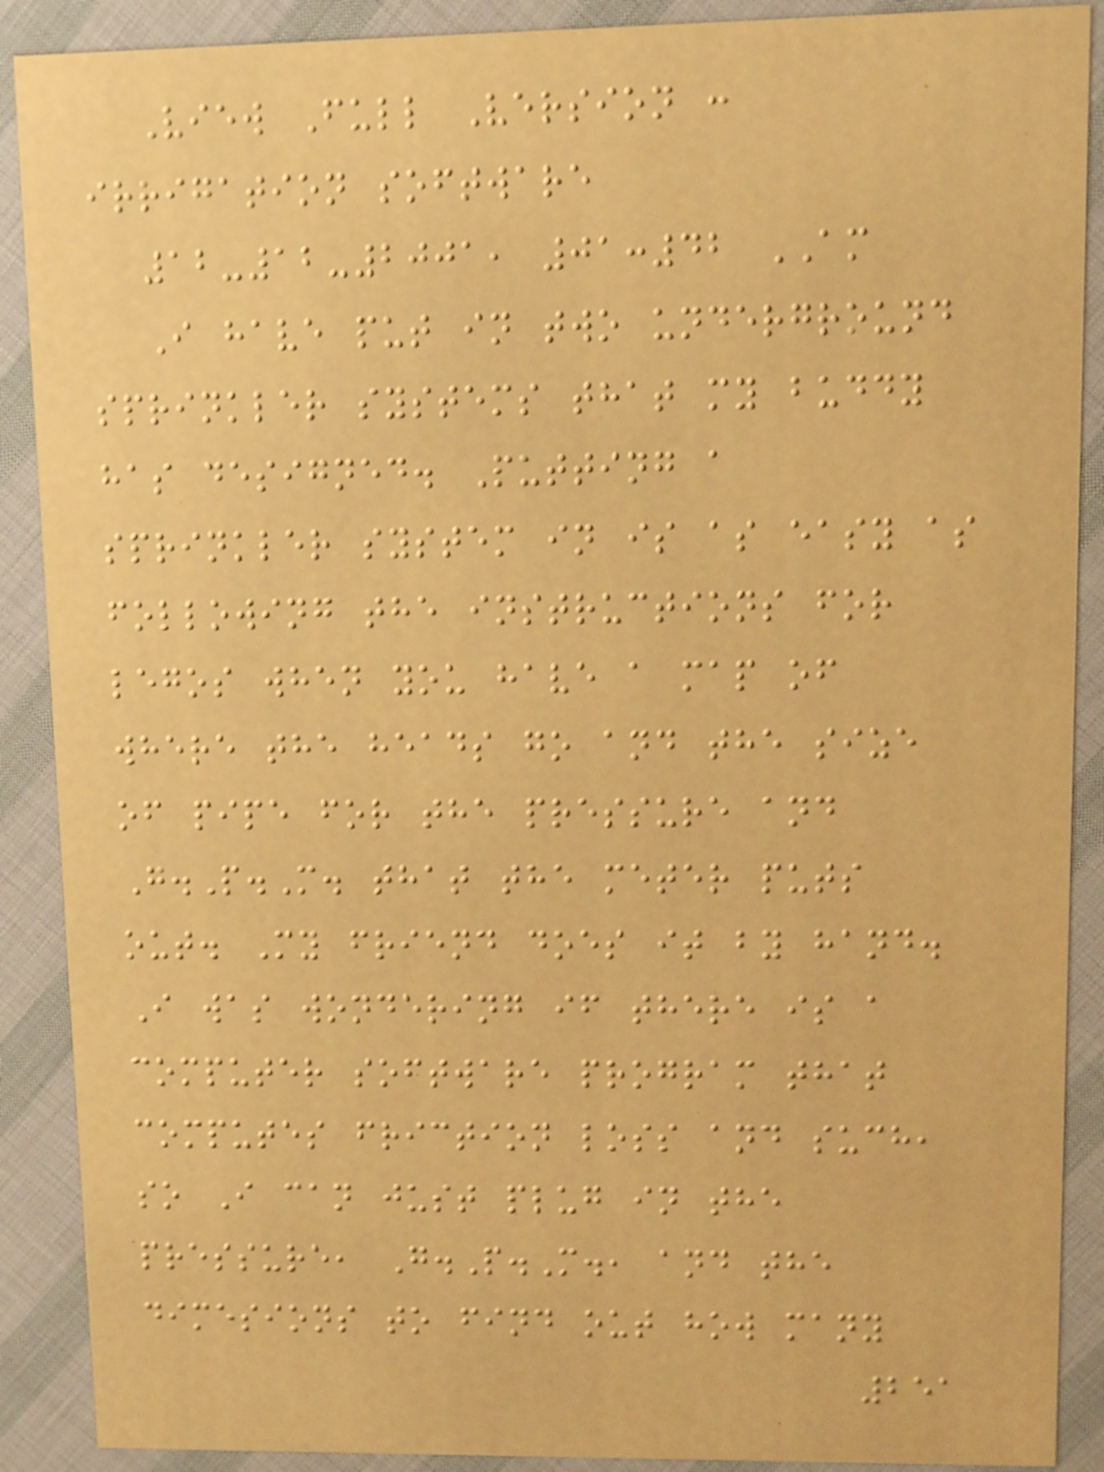View Full Version :
irrigation software
12-12-2001, 01:42 AM
I have put in two underground
sprinkler systems that my buddy
has designed. Putting a
sprinkler system in is as easy as
following the instructions for
legos when you have a map of
where the heads go and the size
of pipe for the pressure and
G.P.M. that the meter puts
out. My friend does it by hand.
I was wondering if there is a
computer software program that
computes friction loss and such,
so I can just plug in the
pressure, G.P.M., and the
dimesions to find out how many
251
